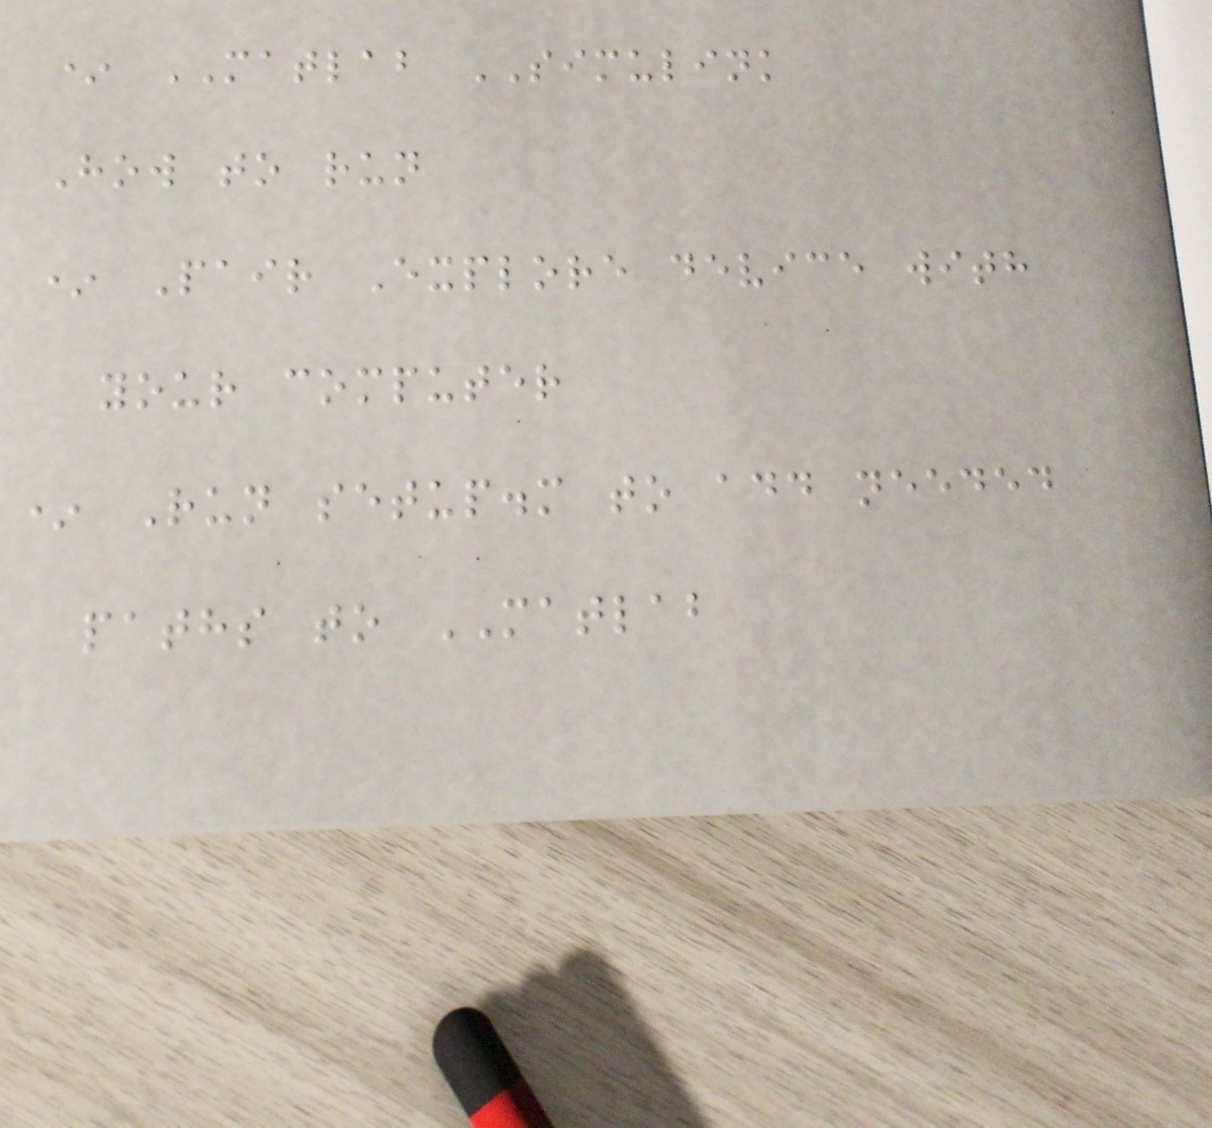* MATLAB SIMULINK
How to run
* Pair Explore device with
your computer
* Run setup.m to add needed
paths to MATLAB
